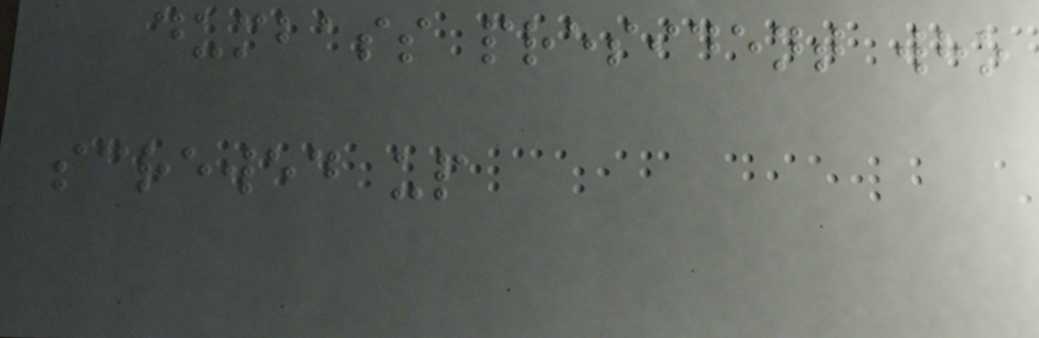dumbass president who
screwed up
